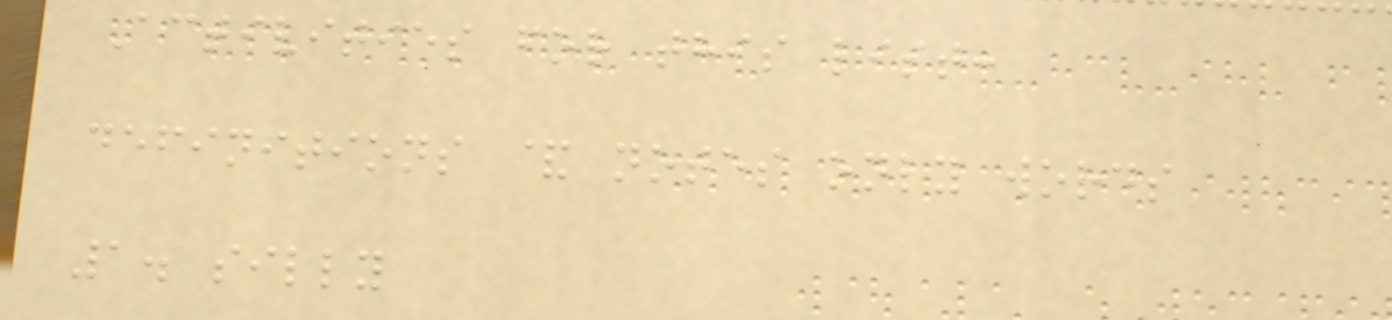Activities for this list:
definitions & notes only words
1. silly
